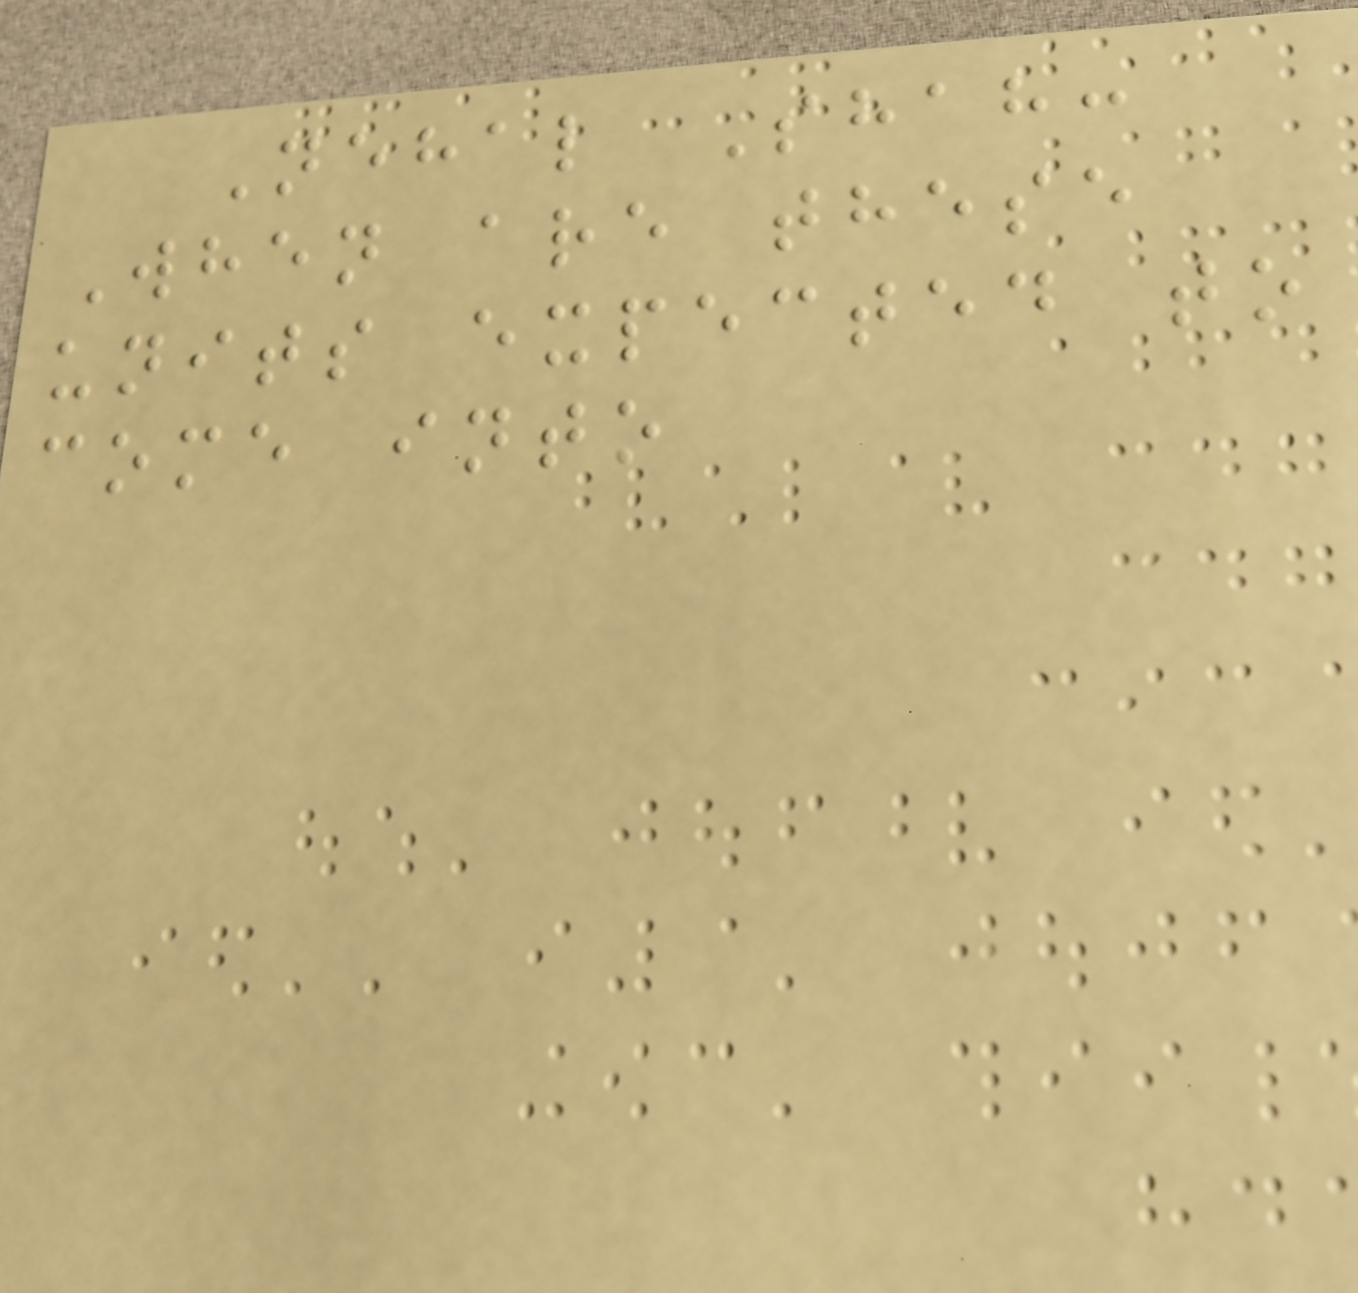Nehal Shah:
When are these
units expected to
come into
